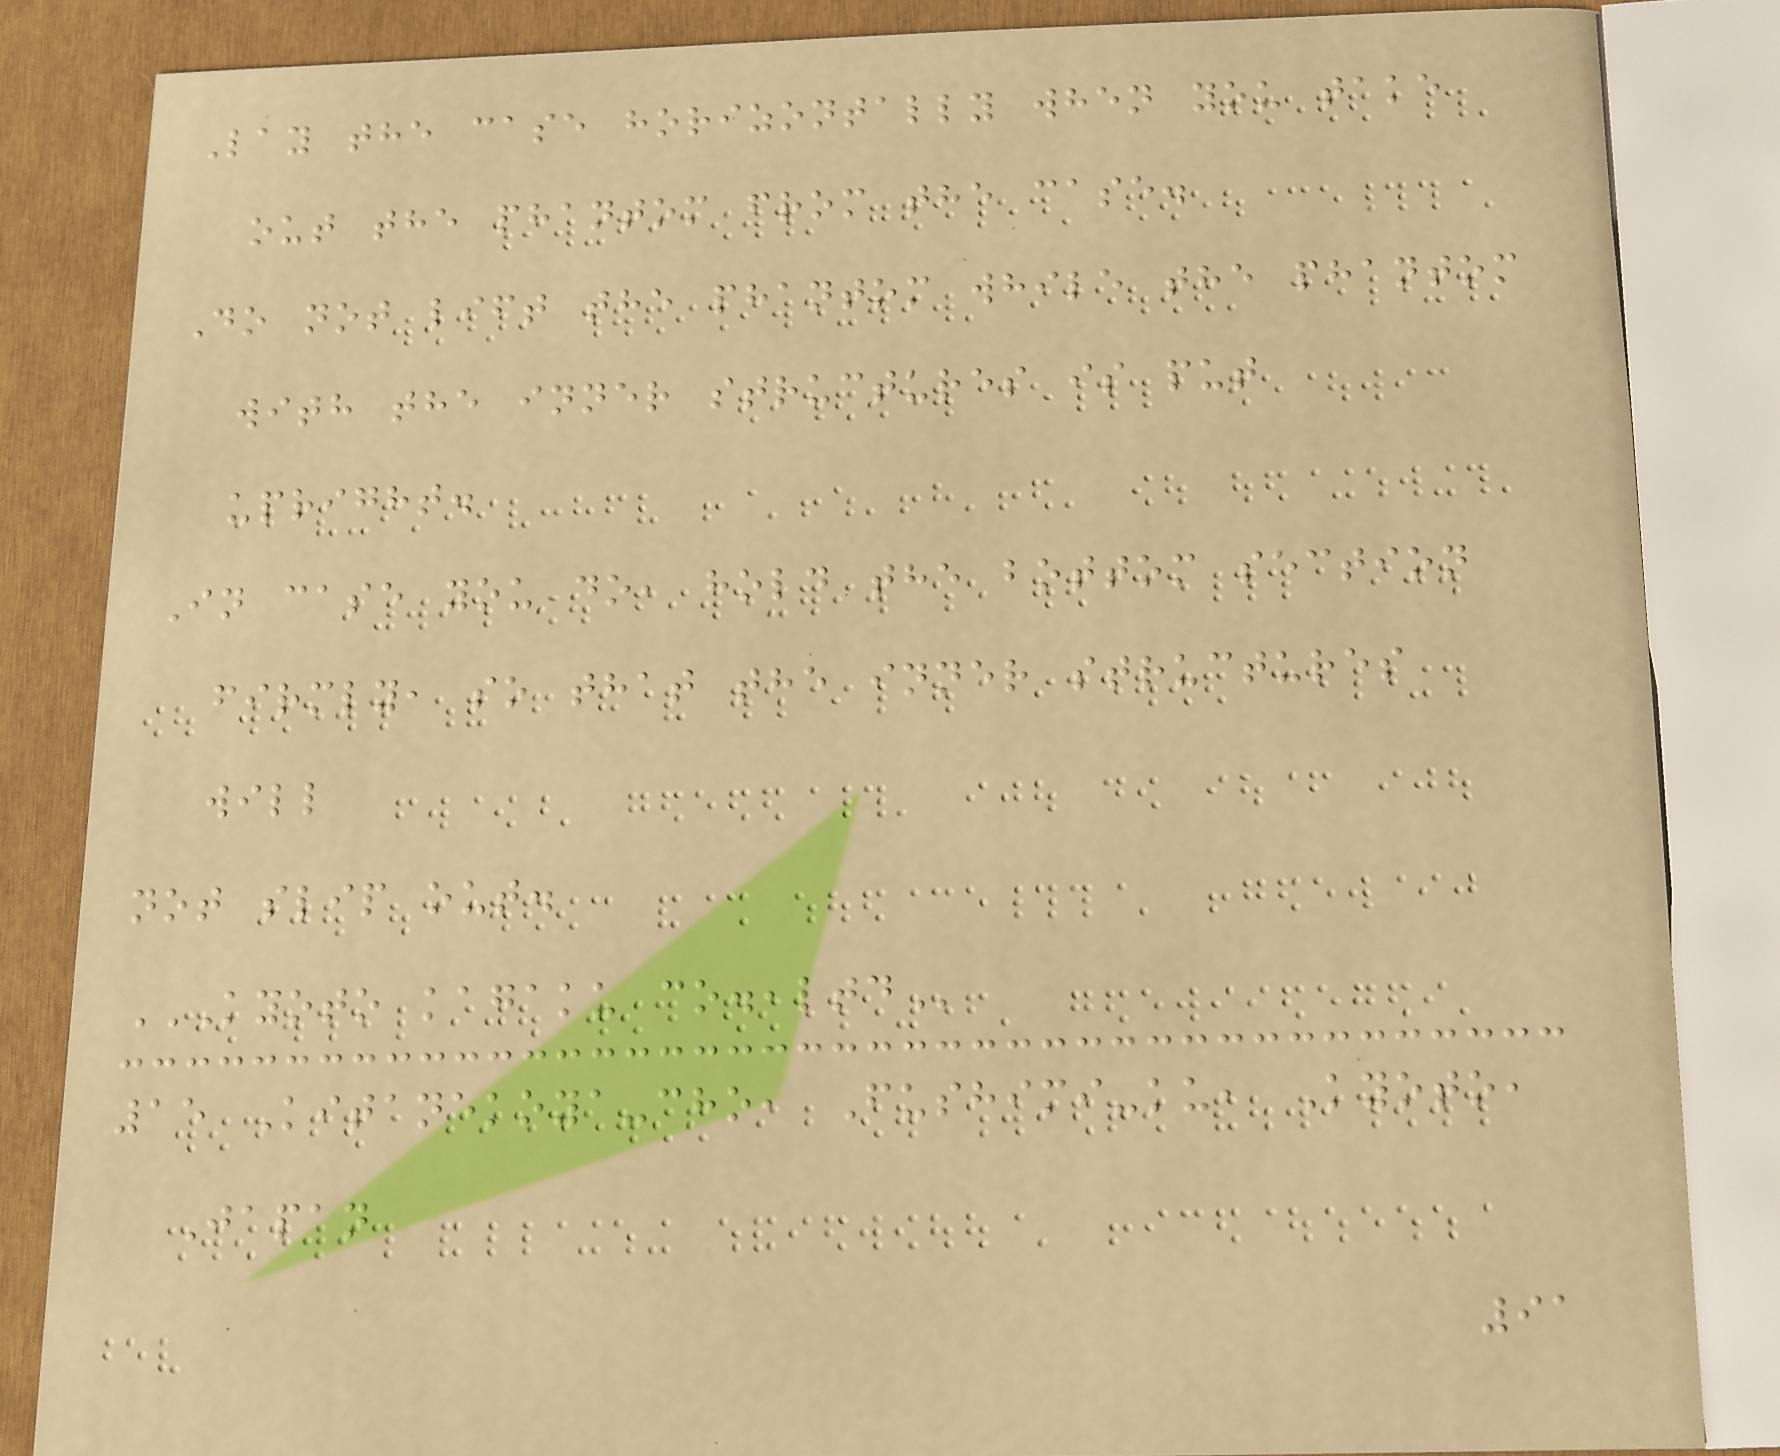Lay the case horizontally when you take
out the phantom from the case.
Do not lift the phantom while the phantom
with the inner structures is put
upright.
In case you do, hold the bottom section
firmly, so that the inner structures
will
not slip out.
KYOTO KAGAKU CO.,LTD
15 Kitanekoya-cho, Fushimi-ku, Kyoto,
Japan
91
